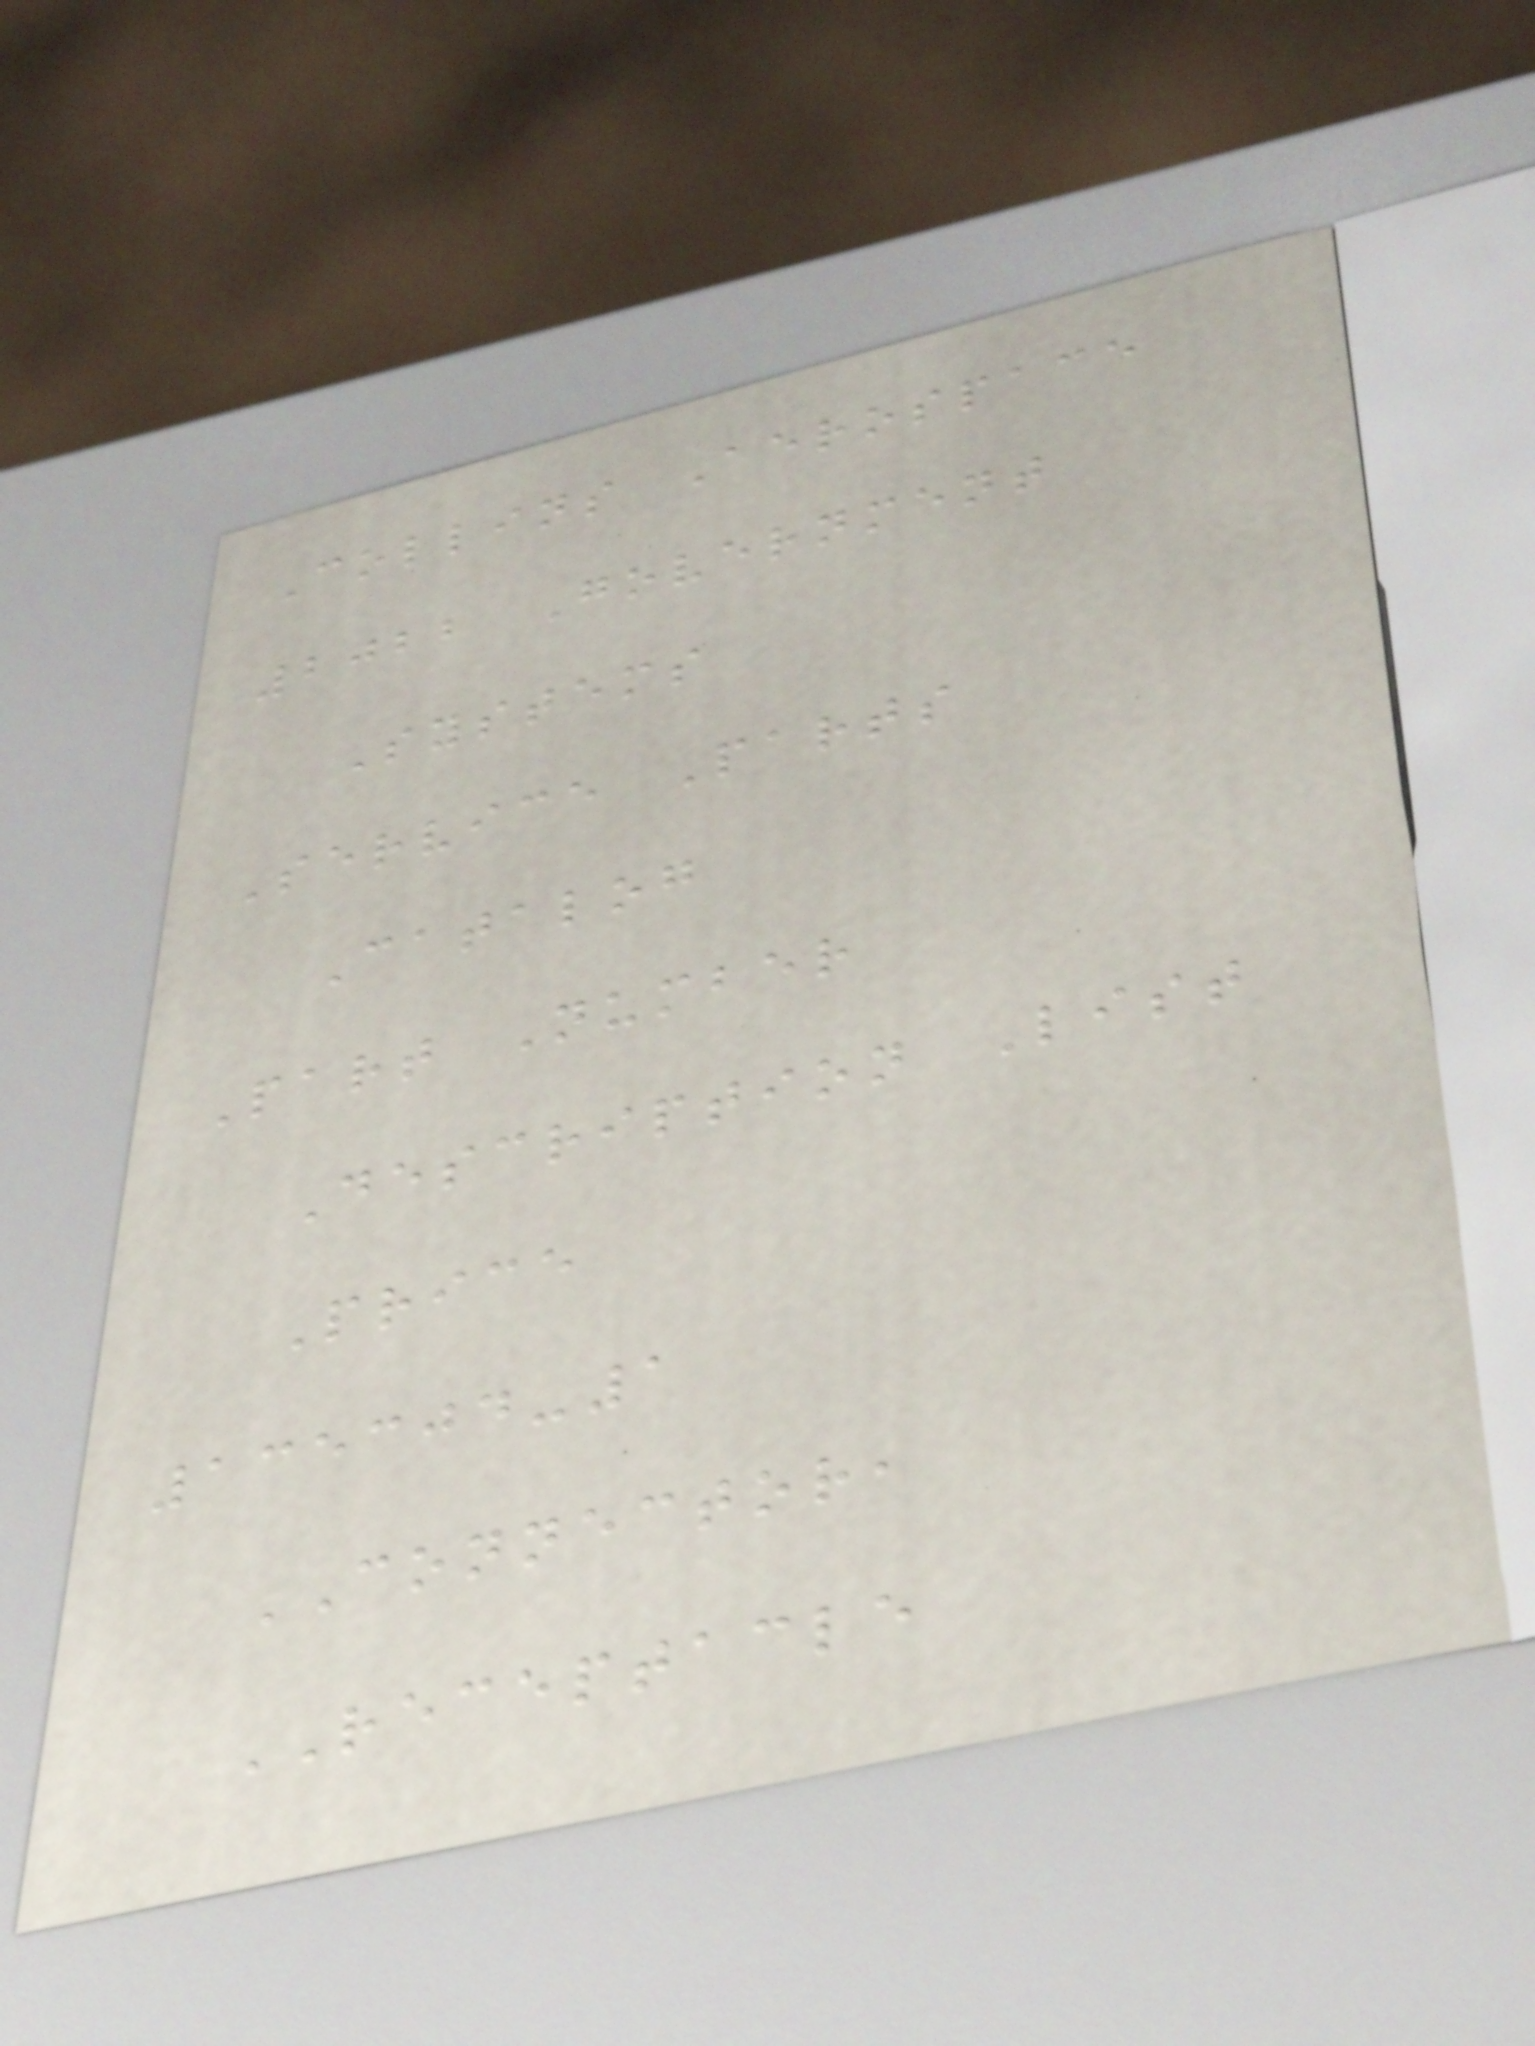Collins Aerospace
2022 Government
Systems
Service Parts
Catalog
Part Number
Description List
Price
135304-1
CONNECTOR,
RECEPTACLE
